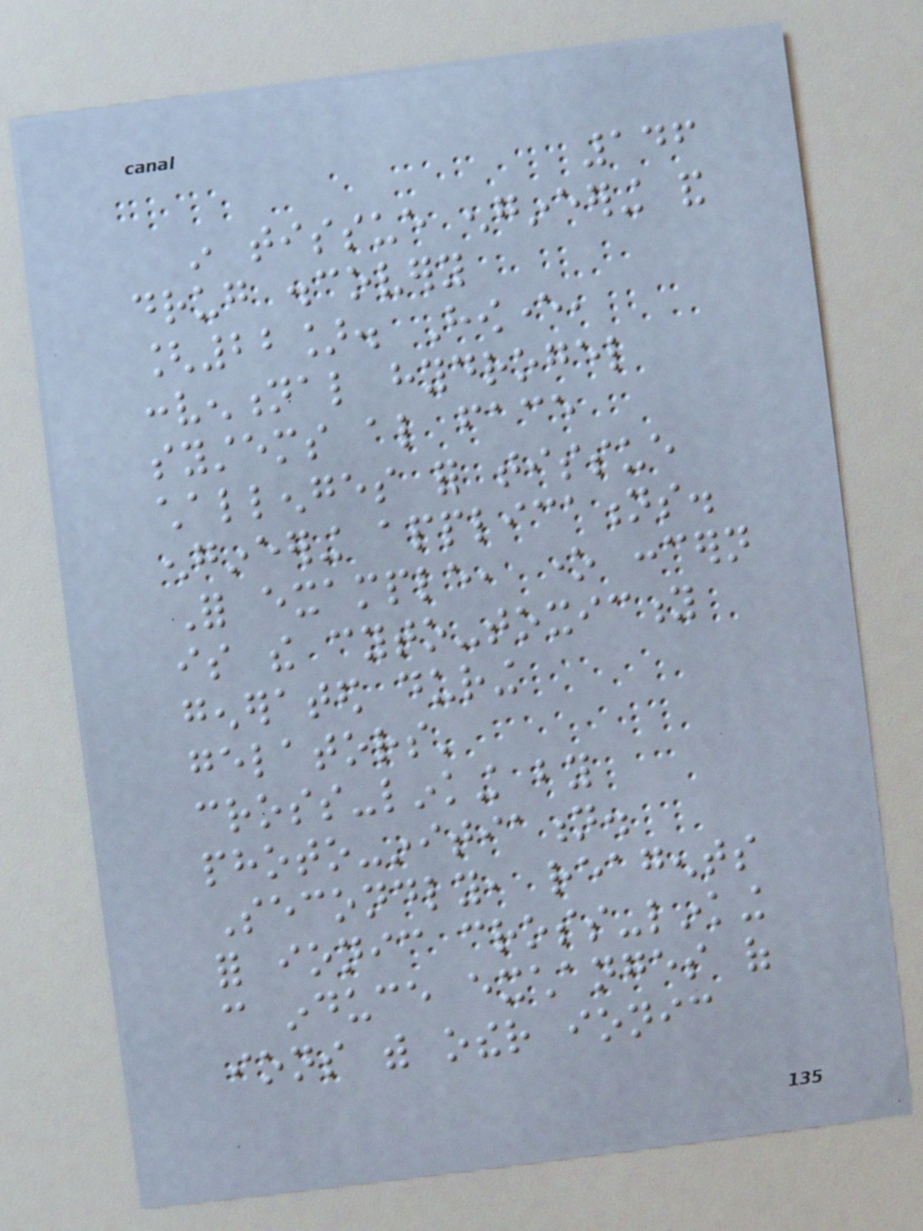146
in tissue engineering and
drug discovery
[22]. However,
conventional hydrogel
systems also face
challenges for tissue
engineering applications.
For example, one concern
is the cyto-toxicity
generated during
gelators'
cross-linking by
photo-initiation.
Secondly, reagents
for ionic cross-linking
can induce exchanges of
ions with other ionic
